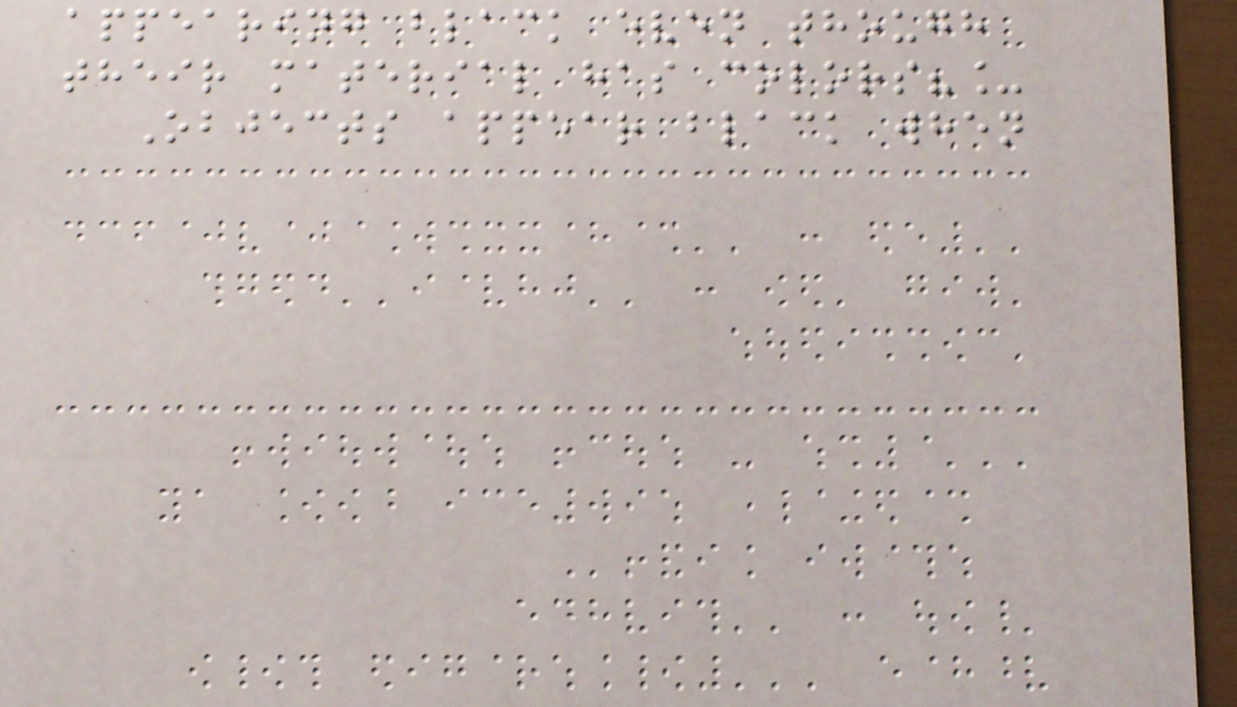appearing black even though
their material has colors?_
Objects appear black when
